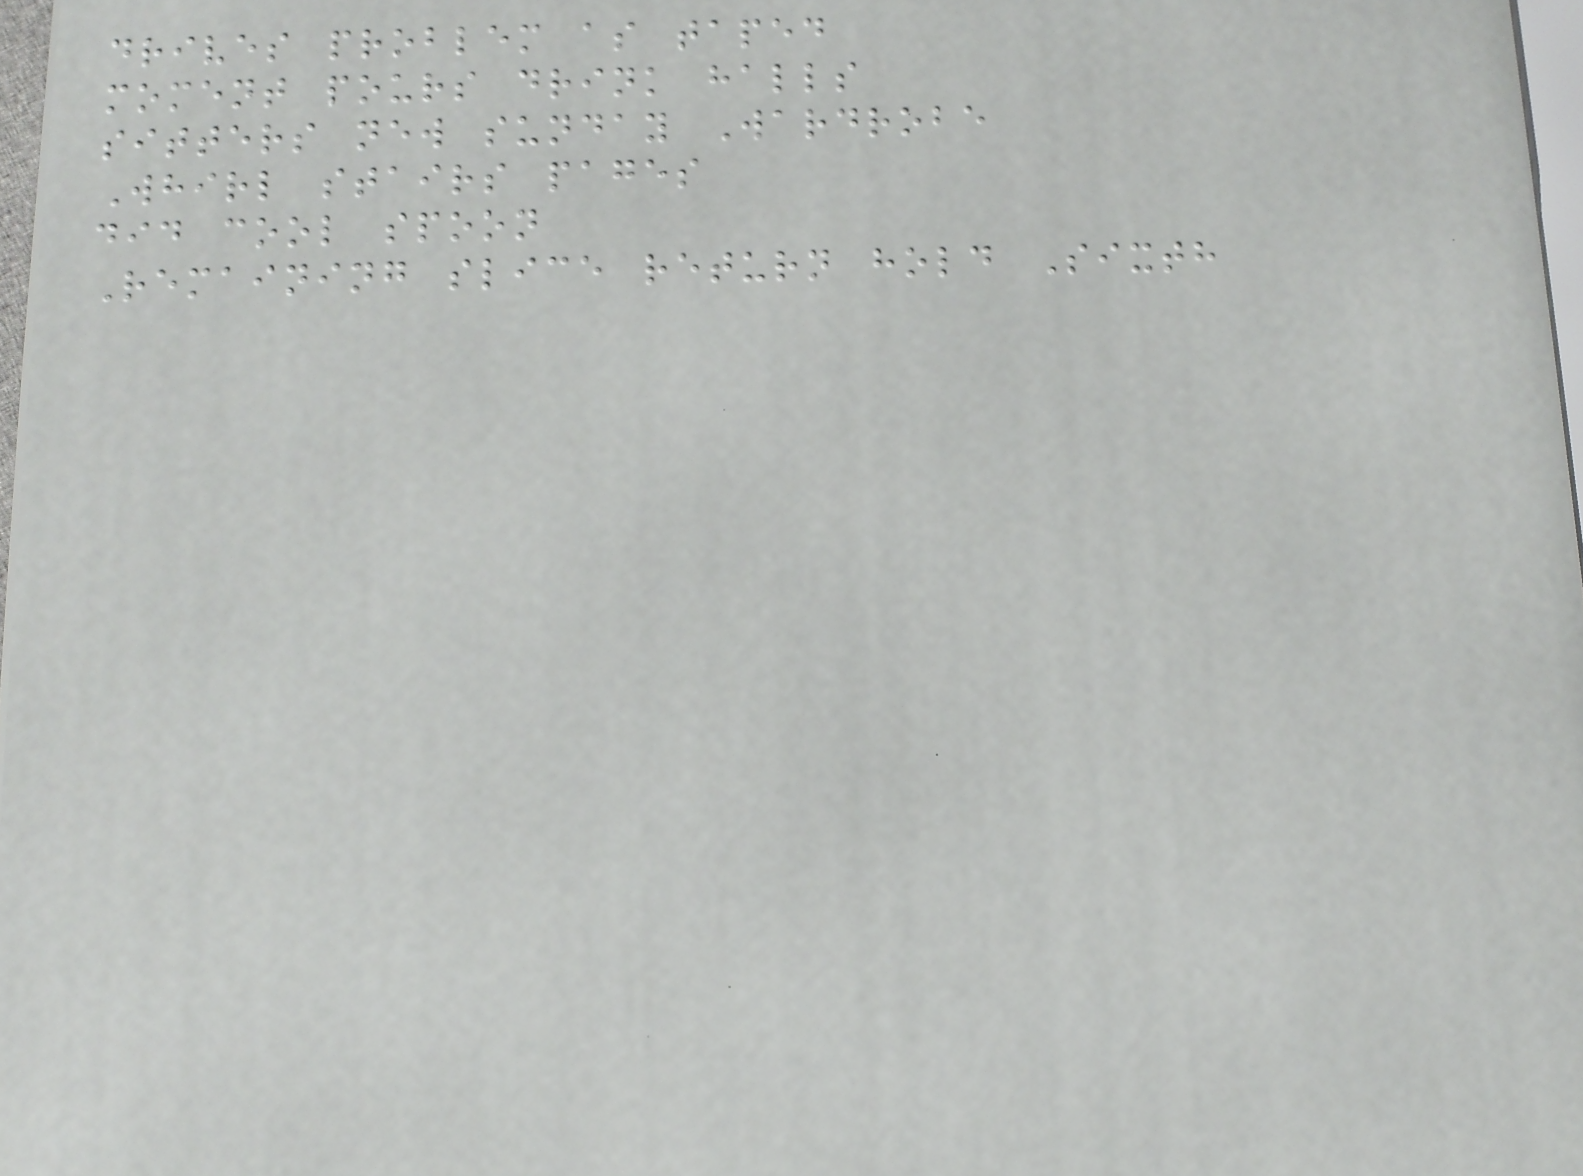drives problem as taped
moment pours drink halls
sitters new sunday Wardrobe
Whirl stairs pages
did cool spoon
Remaining slice return hold Sixth
